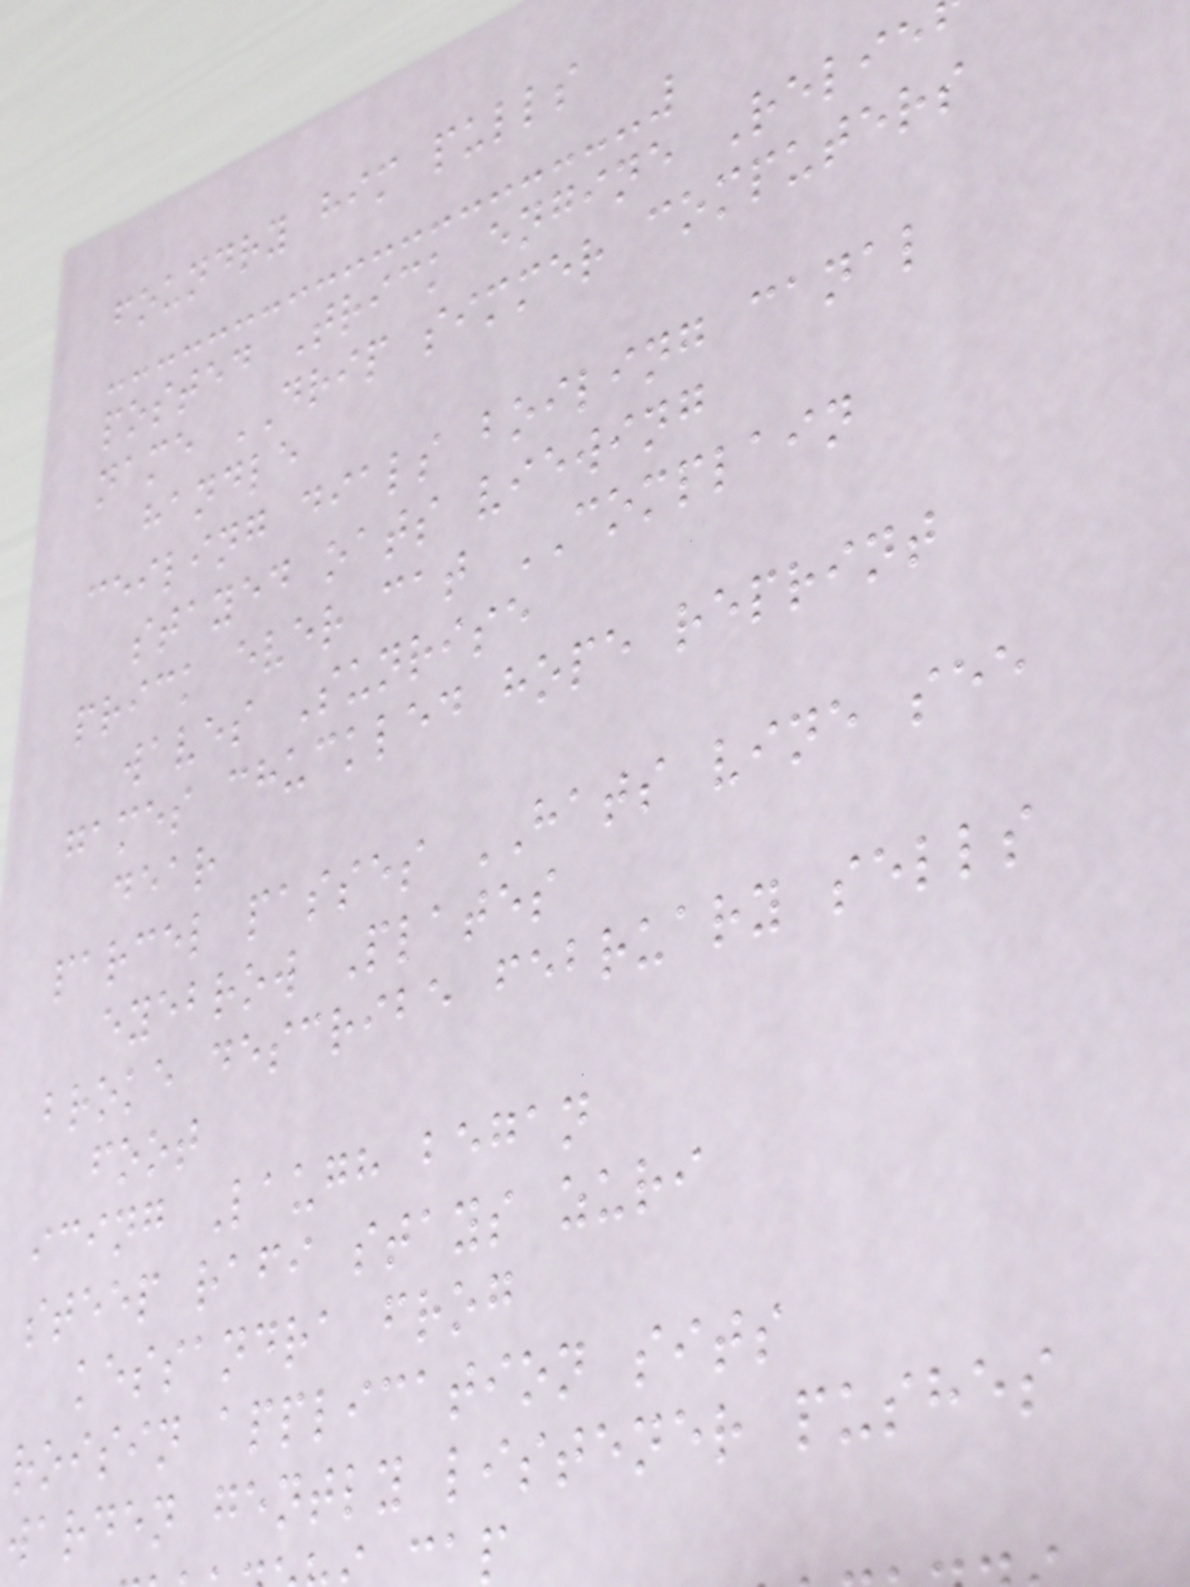foundry him pulls
posted Trick engine Relie
name DRIP simmer computers
handle
ceiling dials boiling canal
stayed oats viewing
prick ever cat COMPLAIN
waves Sunrise
games chuckled hope reprint
dear
parcel passes HATS vine see
eyebrow Plates
broke describe february sells
foot
icing Laugh began
steep rafi stays zuri
kessandra frog
roisin application sits
warden gently listener pushes
